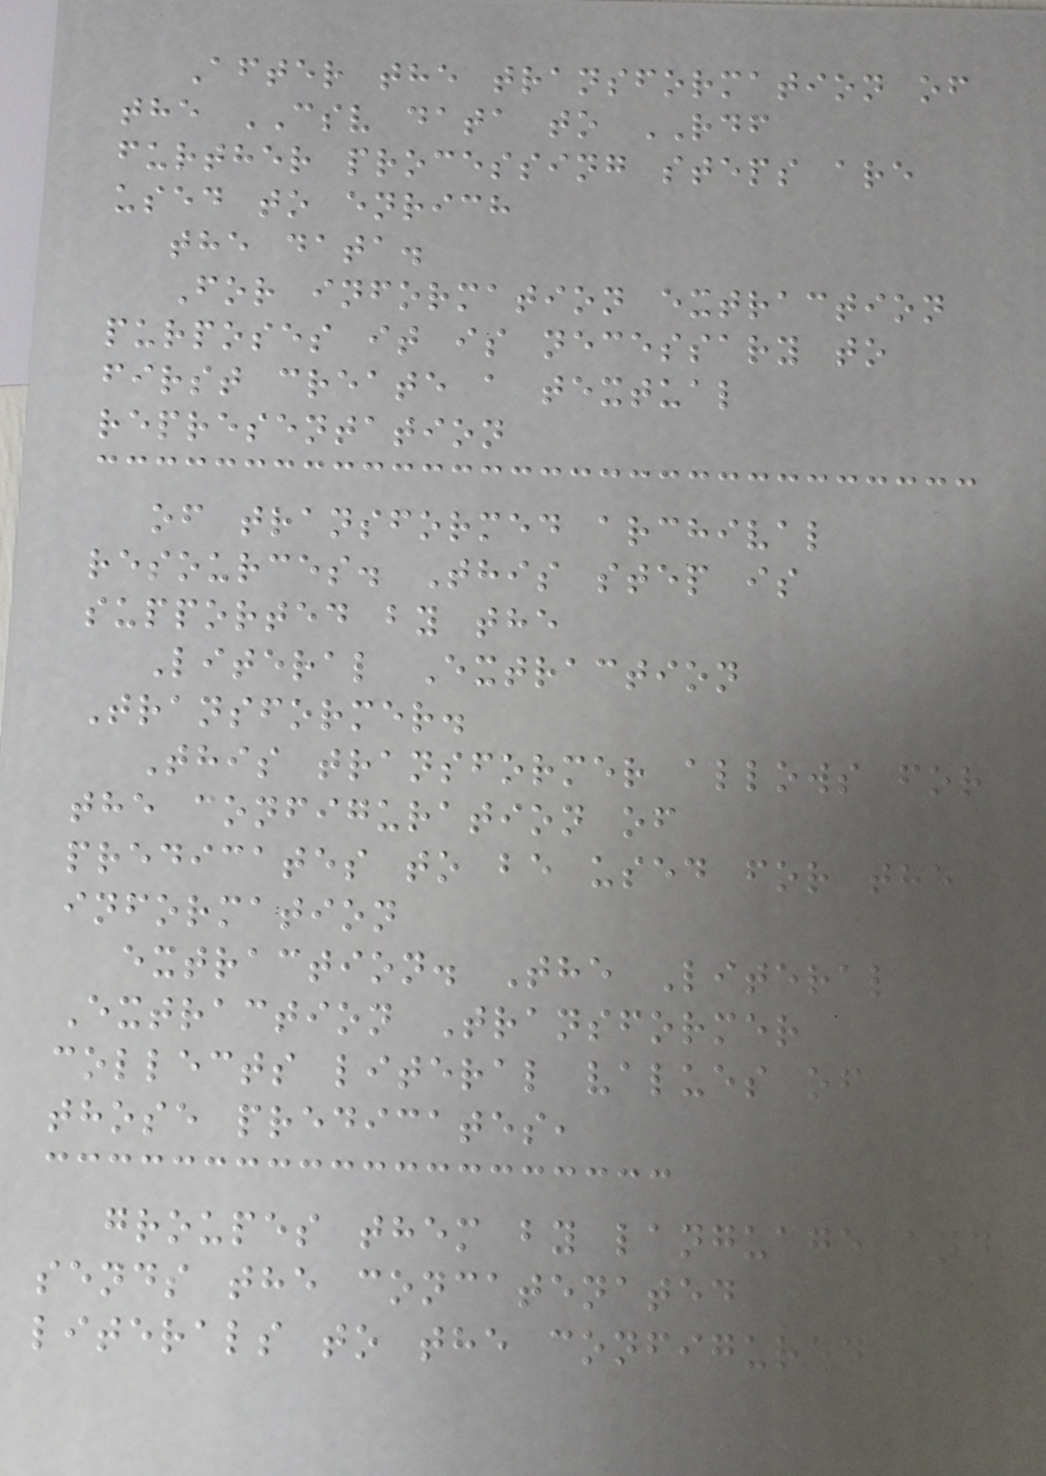After the transformation of
the CSV data to RDF
further processing steps are
used to enrich
the data.
For information extraction
purposes it is necessary to
first create a textual
representation
of transformed archival
resources. This step is
supported by the
Literal Extraction
Transformer.
This transformer allows for
the configuration of
predicates to be used for the
information
extraction. The Literal
Extraction Transformer
collects literal values of
those predicates,
groupes them by language and
sends the concatenated
literals to the configured
